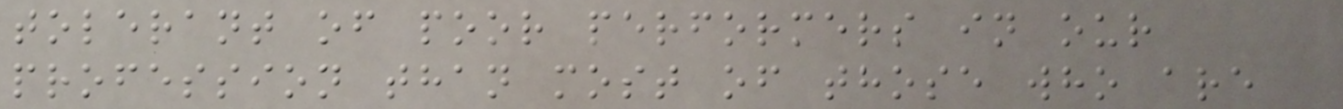tolerant of poor performers in our
profession than most of those who are
